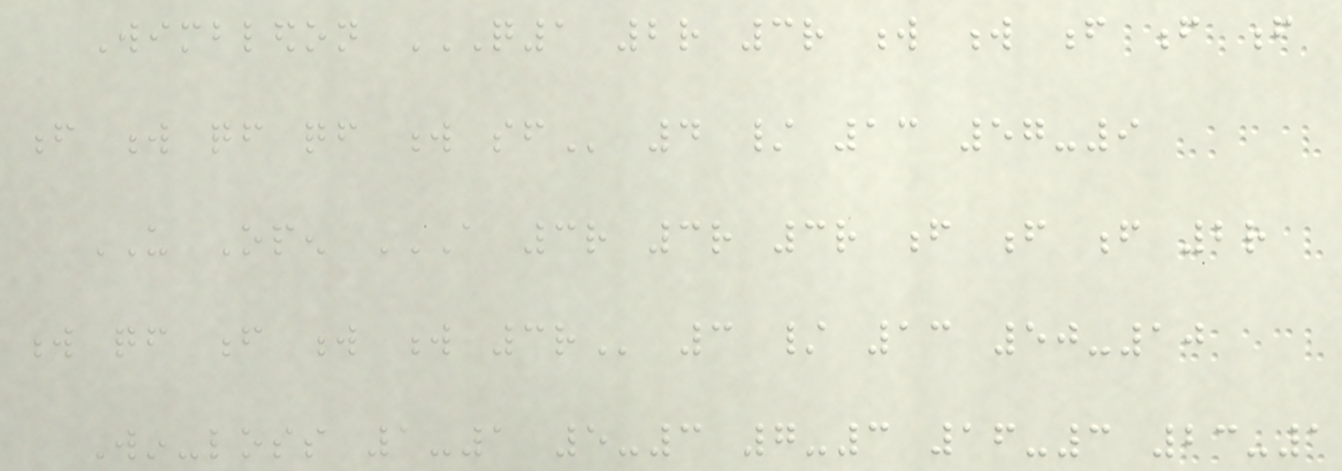Wimbledon Q1 2R 3R W W F F F
F W QF QF W SF 4 / 13 57-9
US Open A 3R 3R 3R F F F 2R
W QF F W W 3R 3 / 13 50-10
Win-loss 1-1 5-3 7-3 16-3 23-1
